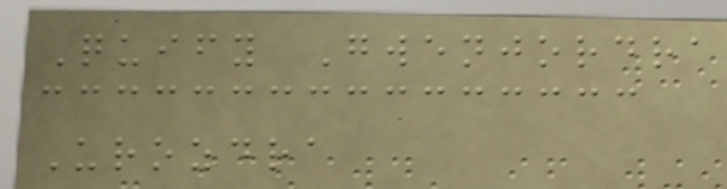Quify Gwenjordra
Urozdra
